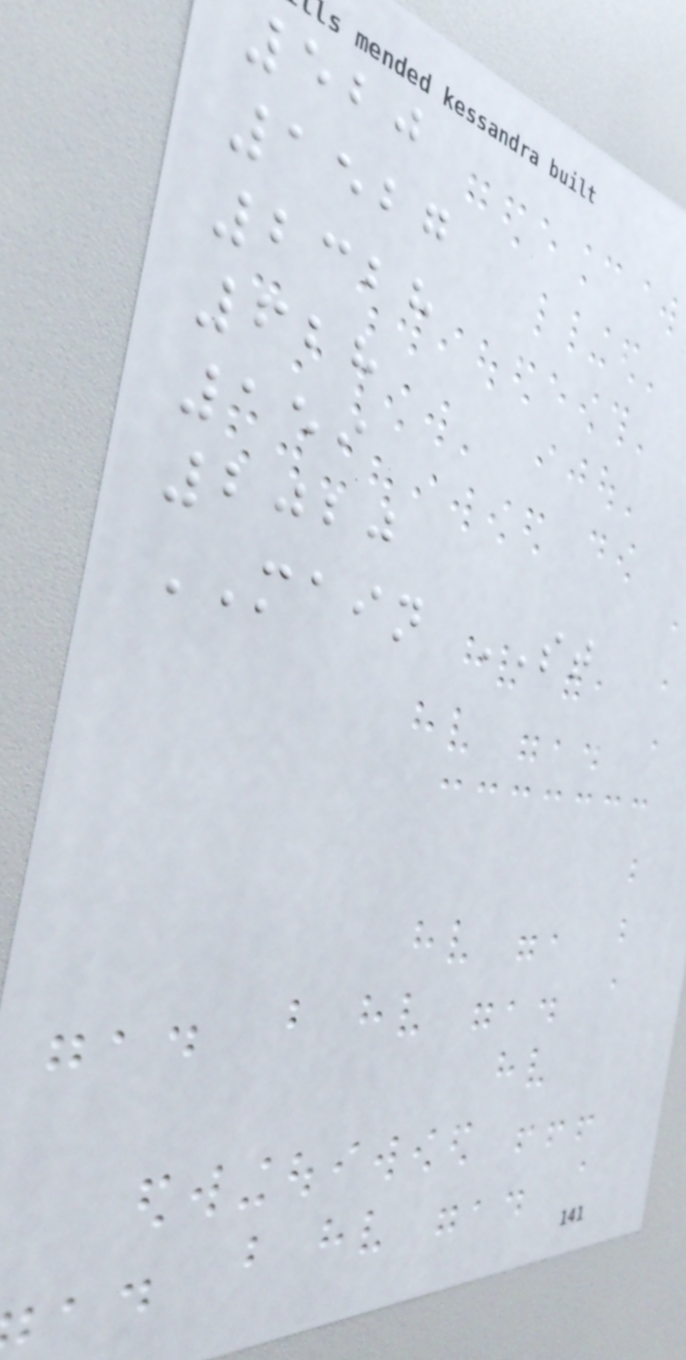520
1527
2328
628
159
2020
MAIN ST
